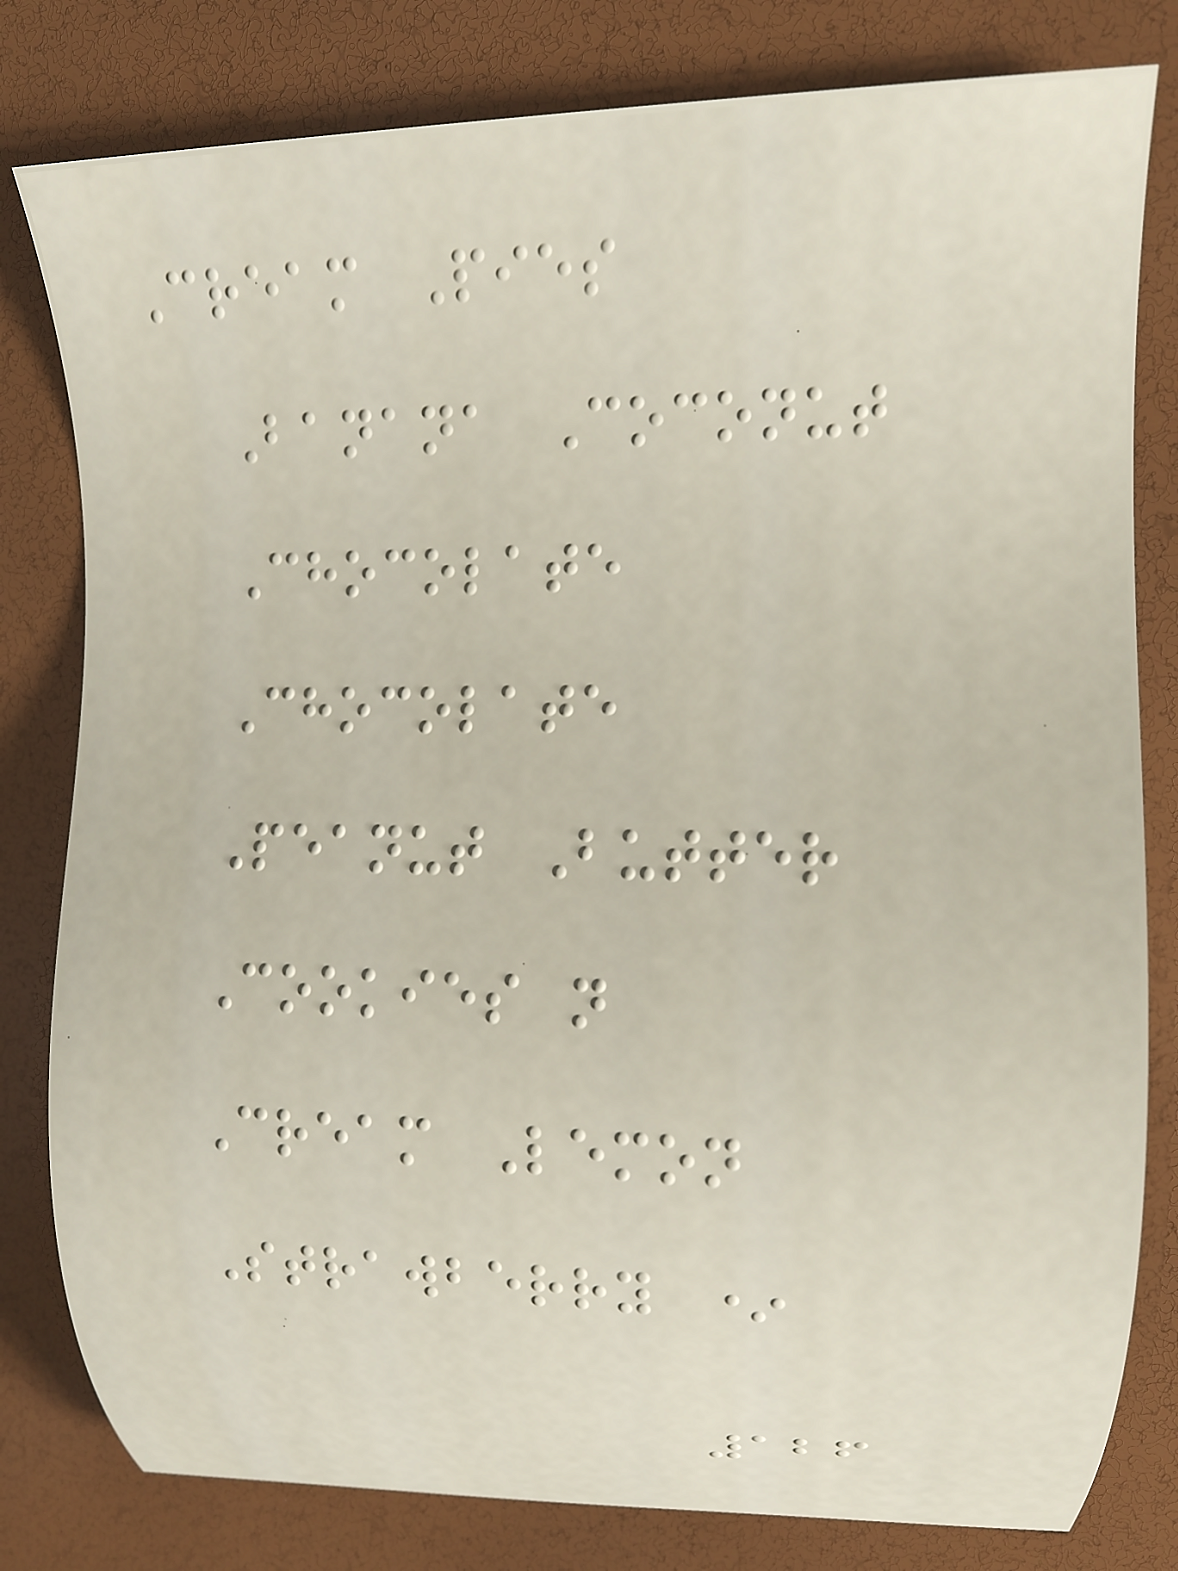Cream Pies
Banana Coconut
Chocolate
Chocolate
Peanut Butter
Cookies n
Cream Lemon
Strawberry *
126
